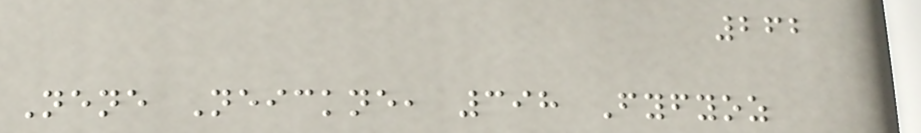262
Nene Neickne, 398 Fyfyoz
